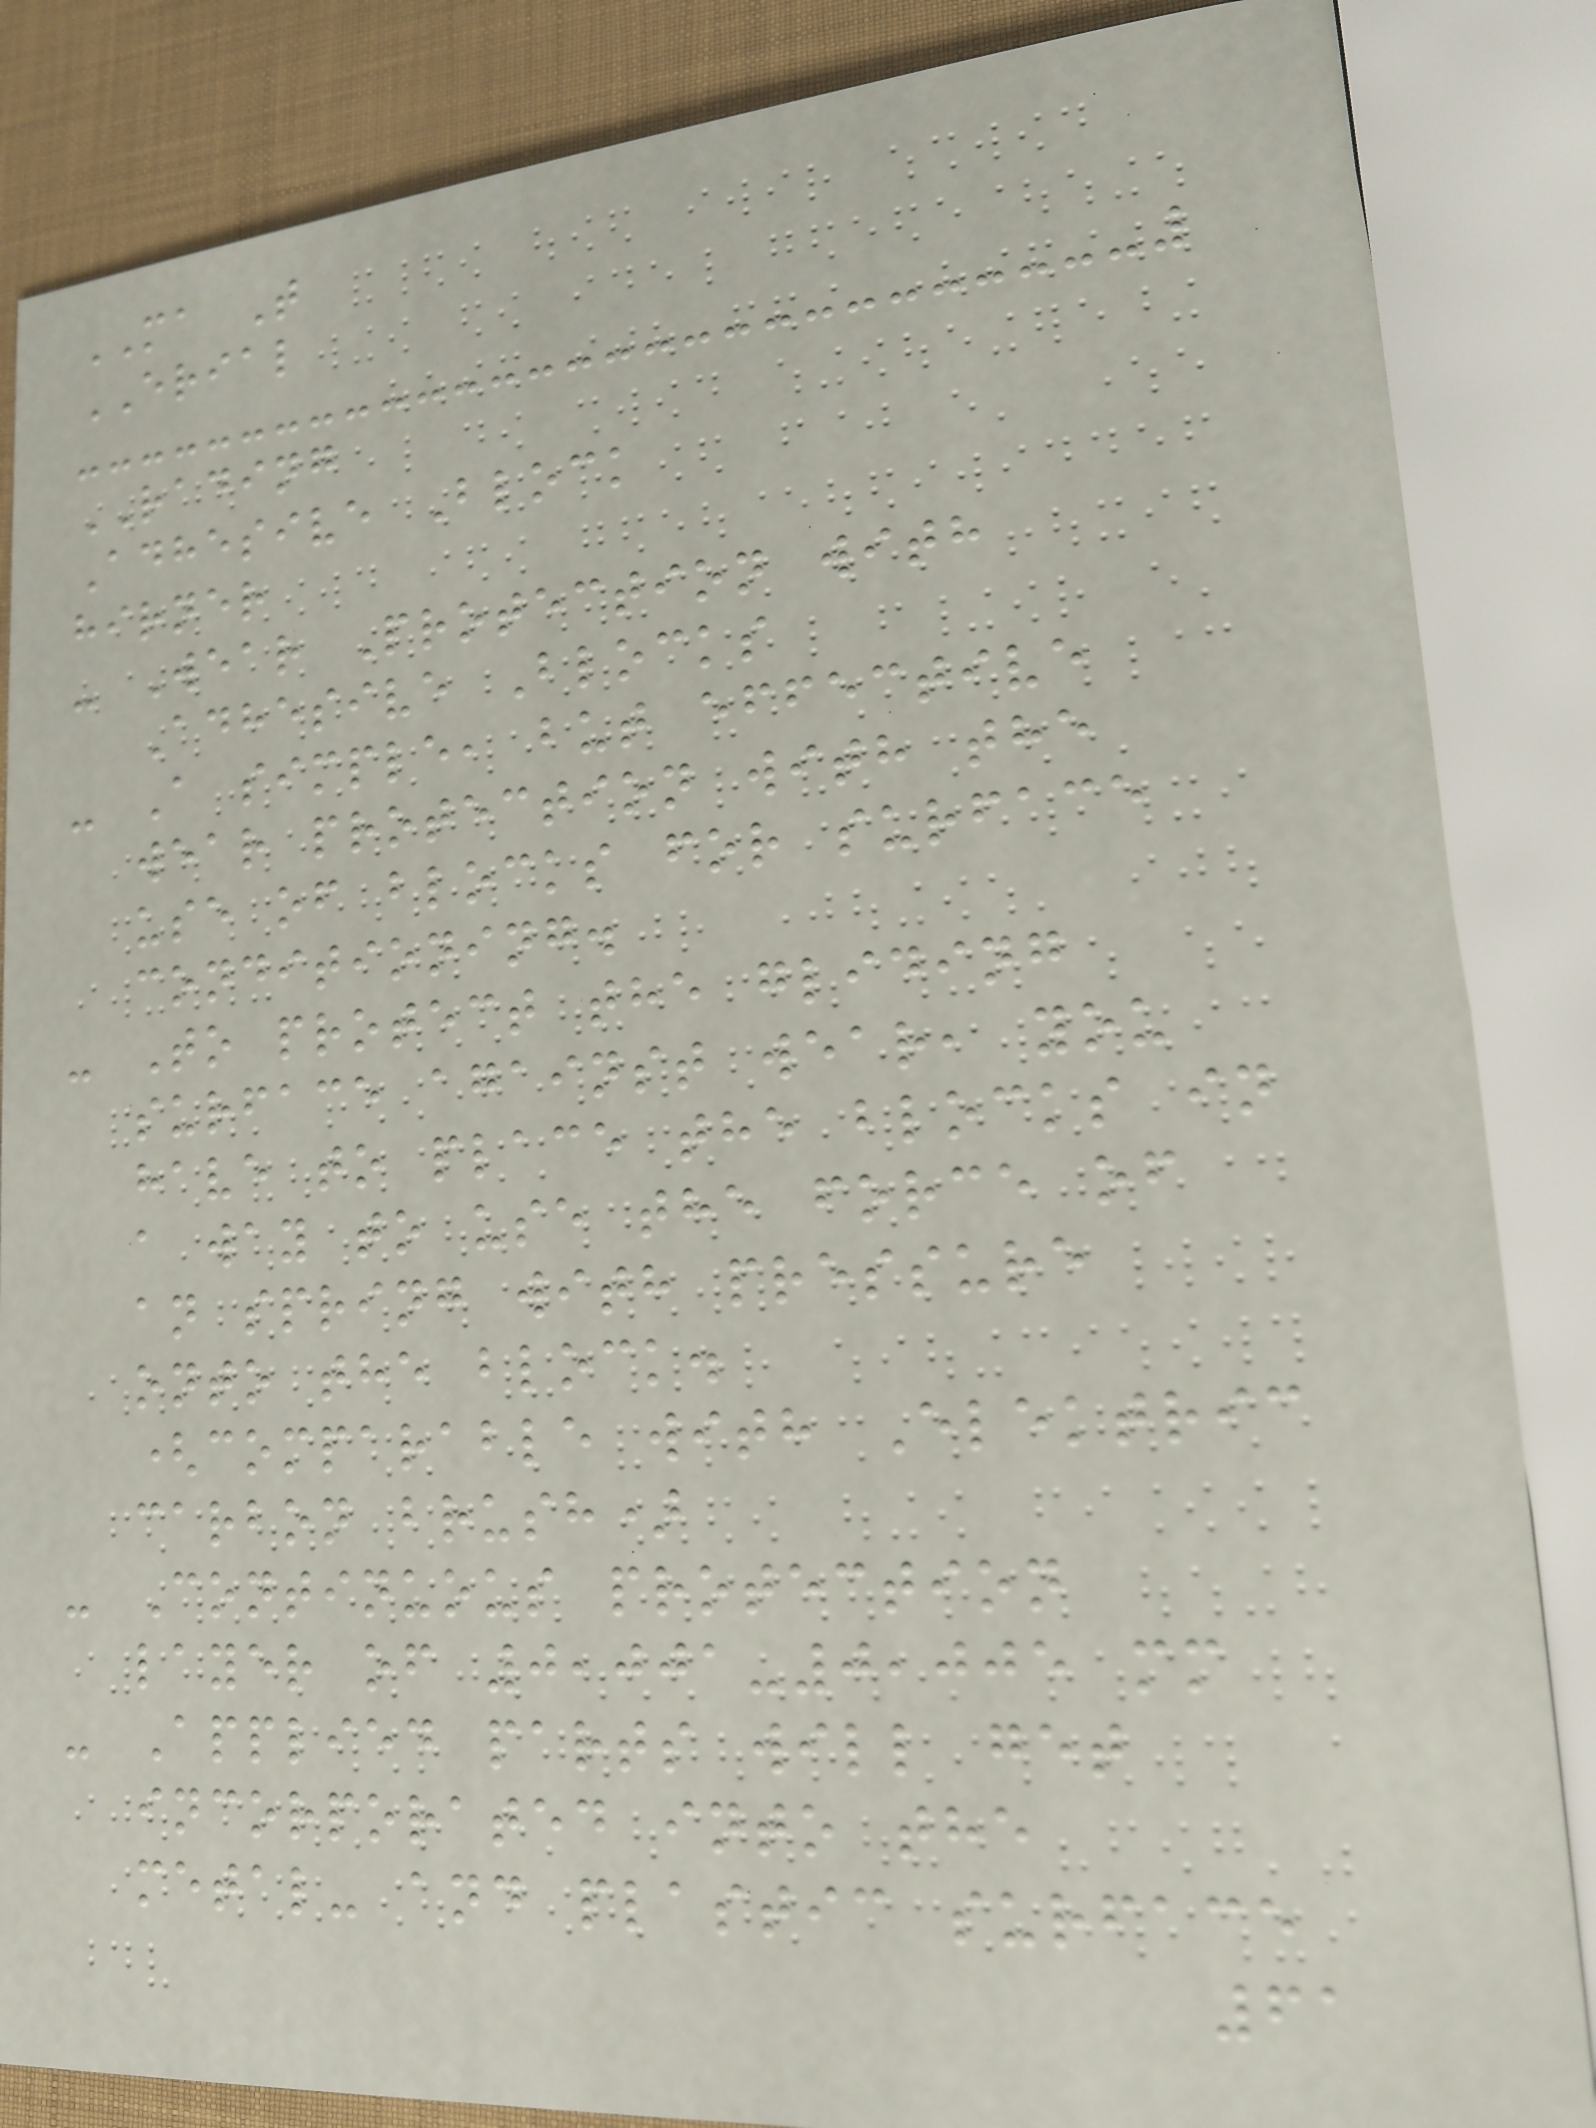MA T
ERIAL
RADING
Adhesive Block
hirner
- Wear Protection with
Adhesive Blocks
- A simple, but effective
wear protection with the
use of blocks for surface
conditioning.
- To protect the gliding
surface against wear, you
have to place the blocks in
a way to use the force of
an spring with pressure
onto the block.
(comparable with Elektric
carbon brush)
- Continuous protection
layer of 0,001-0,005 mm
- Applied parts will get
incorporated into the
metal- and plastic surface
61
